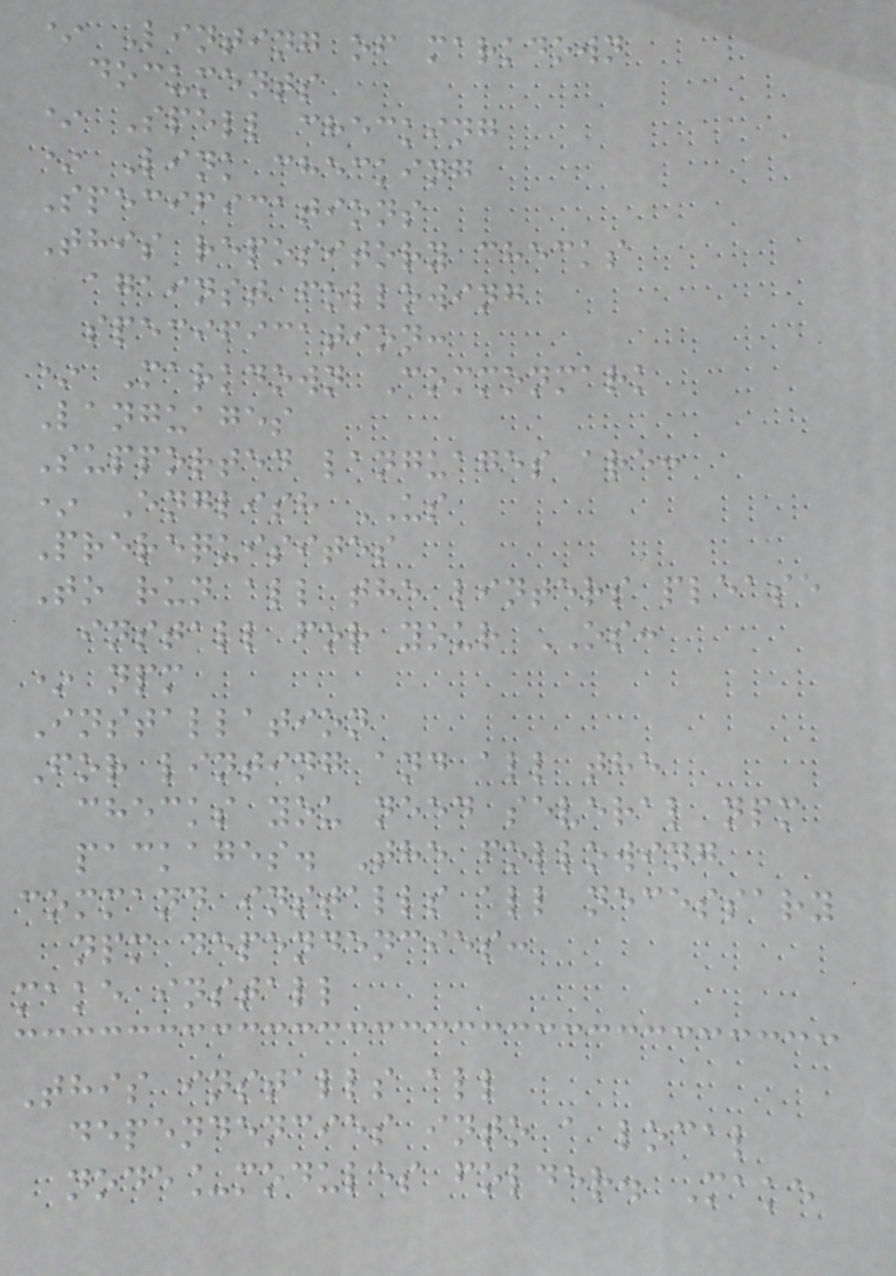* Linting of markdown
documents
* Spell checking
* Link checking
Specifications
This repository checks
against following
specification:
* Markdown Commonmark
Languages
Supported languages are:
* English US
Prerequisites
To run all the linters please
install for your OS:
* npm
Installation
For linting and all the
checks you need several npm
packages. The following
command installs all necessary
npm dependencies:
make install
This installs all
dependencies into a local
node_modules folder. Make
